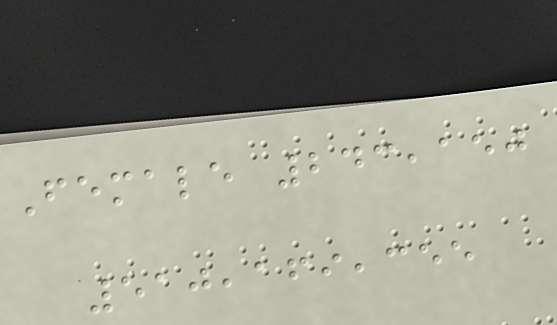Female 243,150
510,169,355
